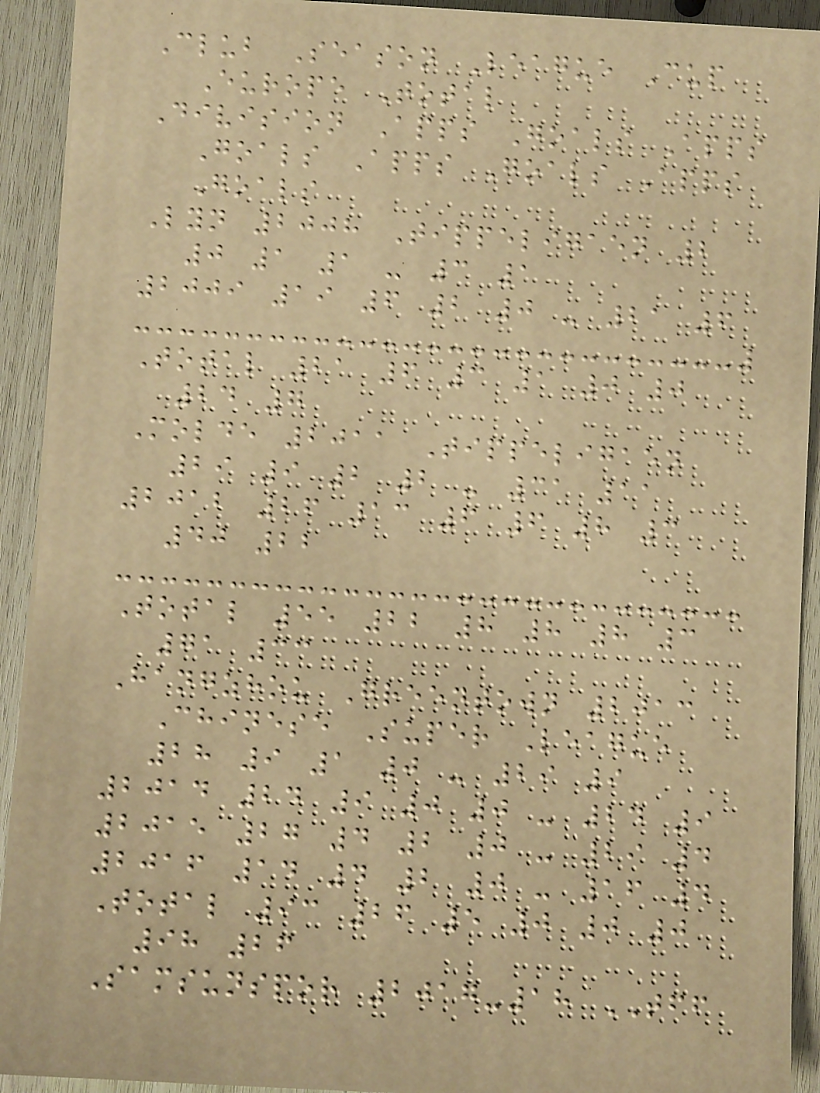Club Season League Cup
Europe Total
Division Apps Goals Apps
Goals Apps Goals Apps
Goals
Lyn 2008 Tippeligaen 2
0 1 1 - 3 1
2009 19 6 2 0 - 21 6
Total 21 6 3 1 0 0
24 7
Molde 2011 Tippeligaen
29 9 2 2 - 31 11
2012 26 13 6 6 8 3
40 22
Total 55 22 8 8 8 3
71 33
Hangzhou Greentown 2013
Chinese Super League
28 9 1 0 - 29 9
2014 24 9 0 0 - 24 9
2015 27 4 2 0 - 29 4
2016 14 4 2 0 - 16 4
Total 93 26 5 0 0 0
98 26
Samsunspor 2017-18 TFF
